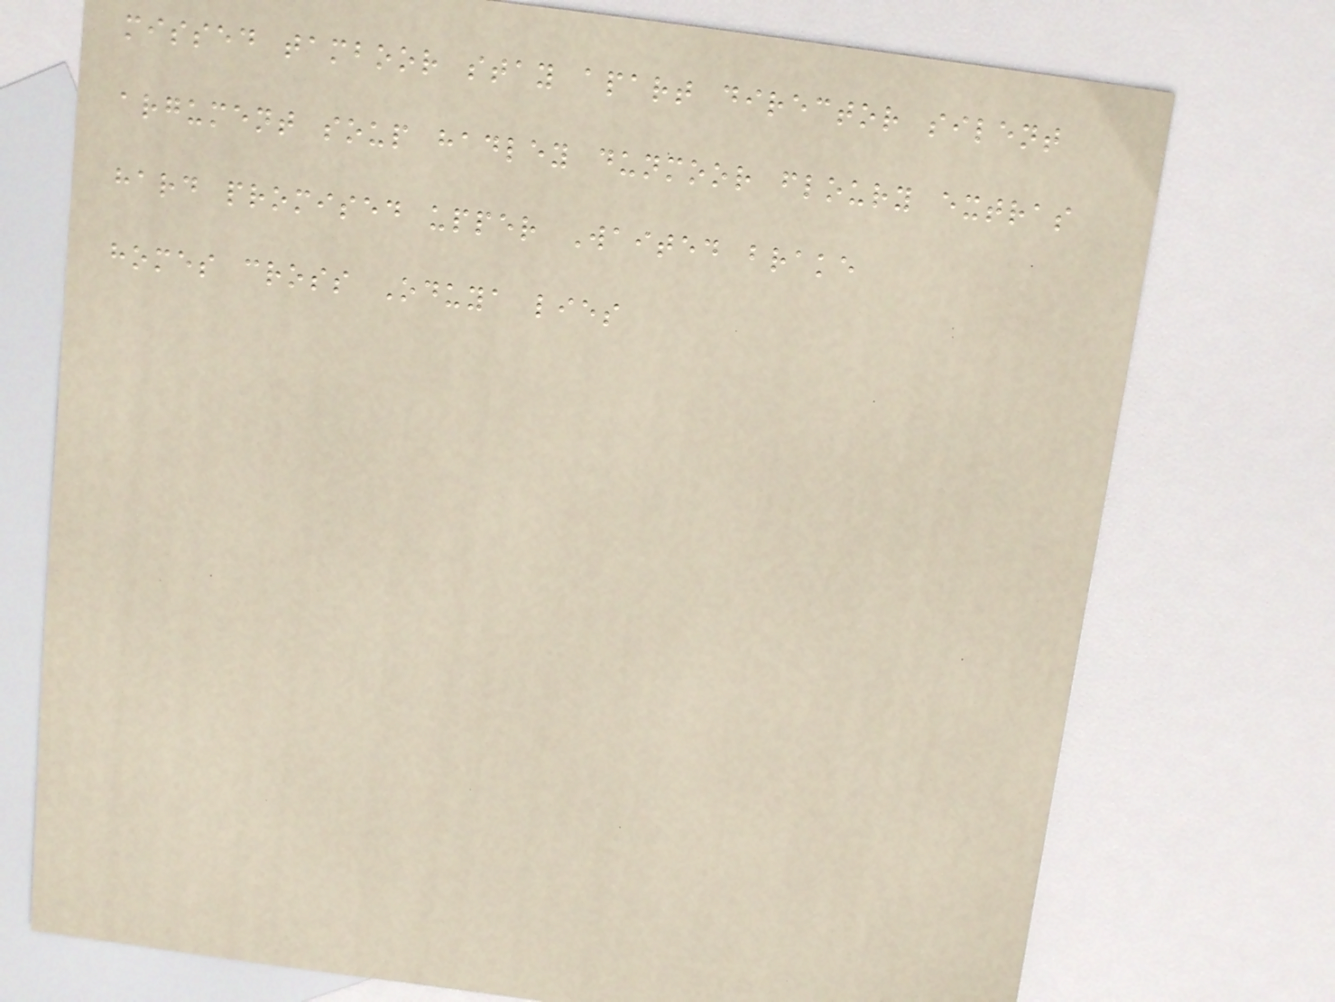missed tamboor stay apart director silent
argument soup hadley dunmoor floury extras
hard promised upper Waited brake
homes cross Oduya lies
